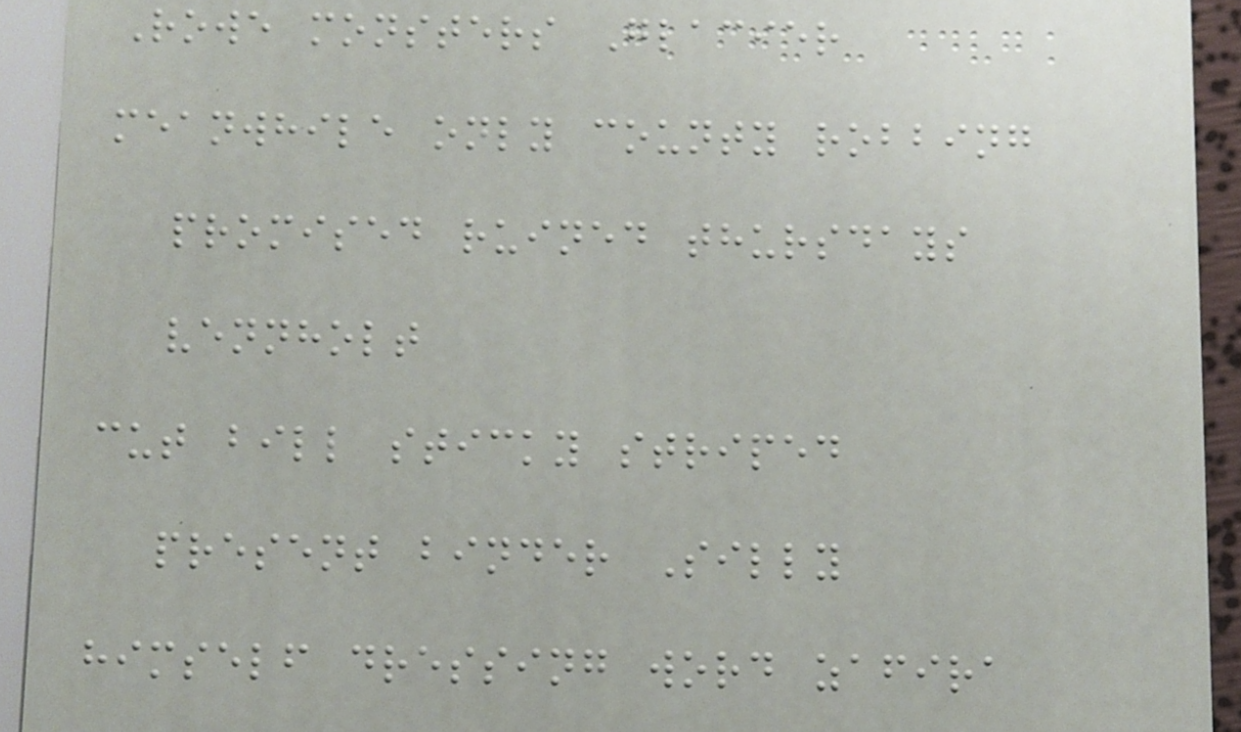Rowe monsters Glacier
meanwhile only county robbing
promised ruined thursdays
vennholt
cut bill sticky striped
present binder Silly
himself dressing word zafira
